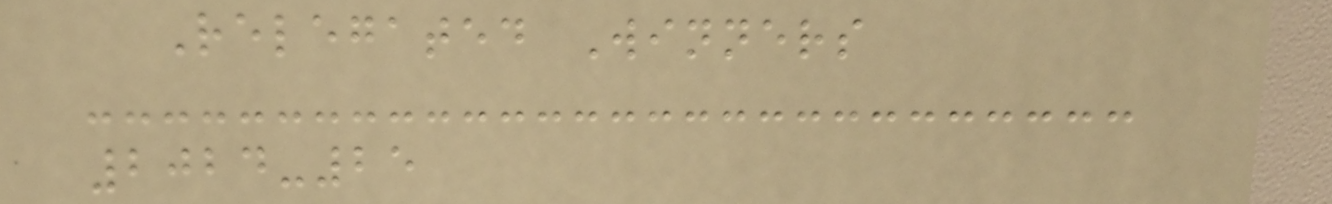Relegated Winners
2024-25
